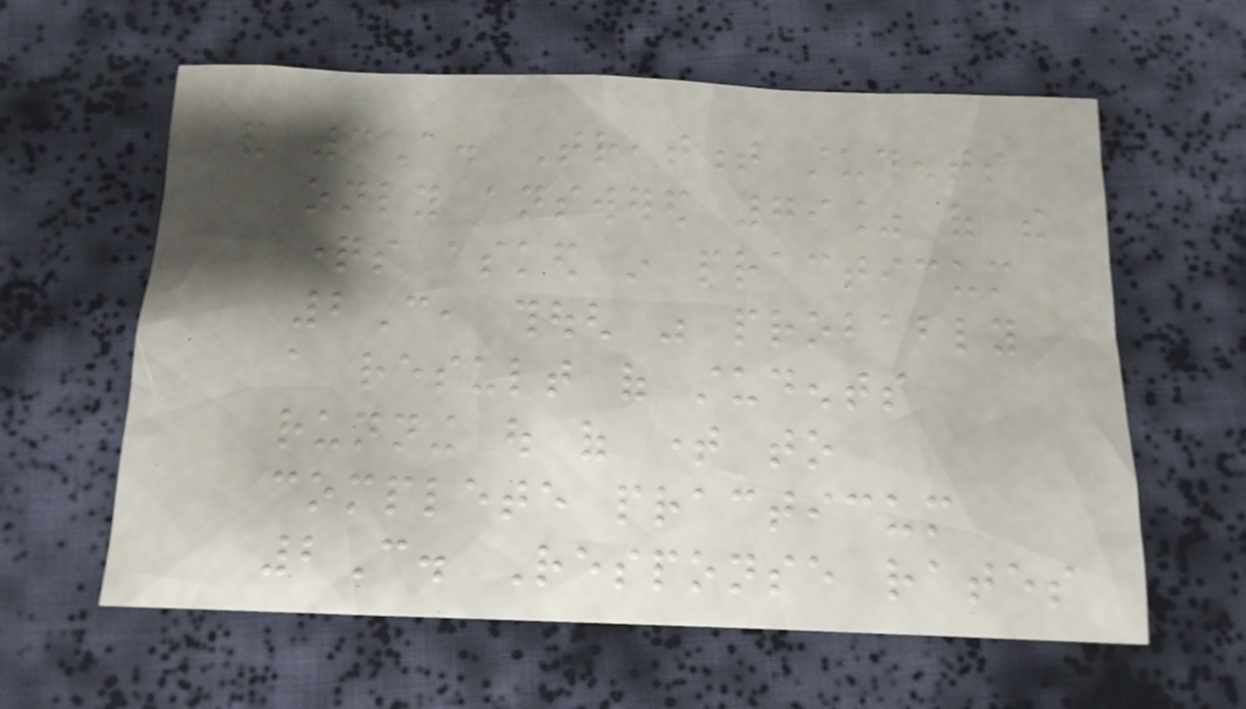and 3A. Treatment students
only answered 79% of the
questions asked in practicum
2C, though was probably
a result of students
running out of time to
complete practicum
2C. Response rates
